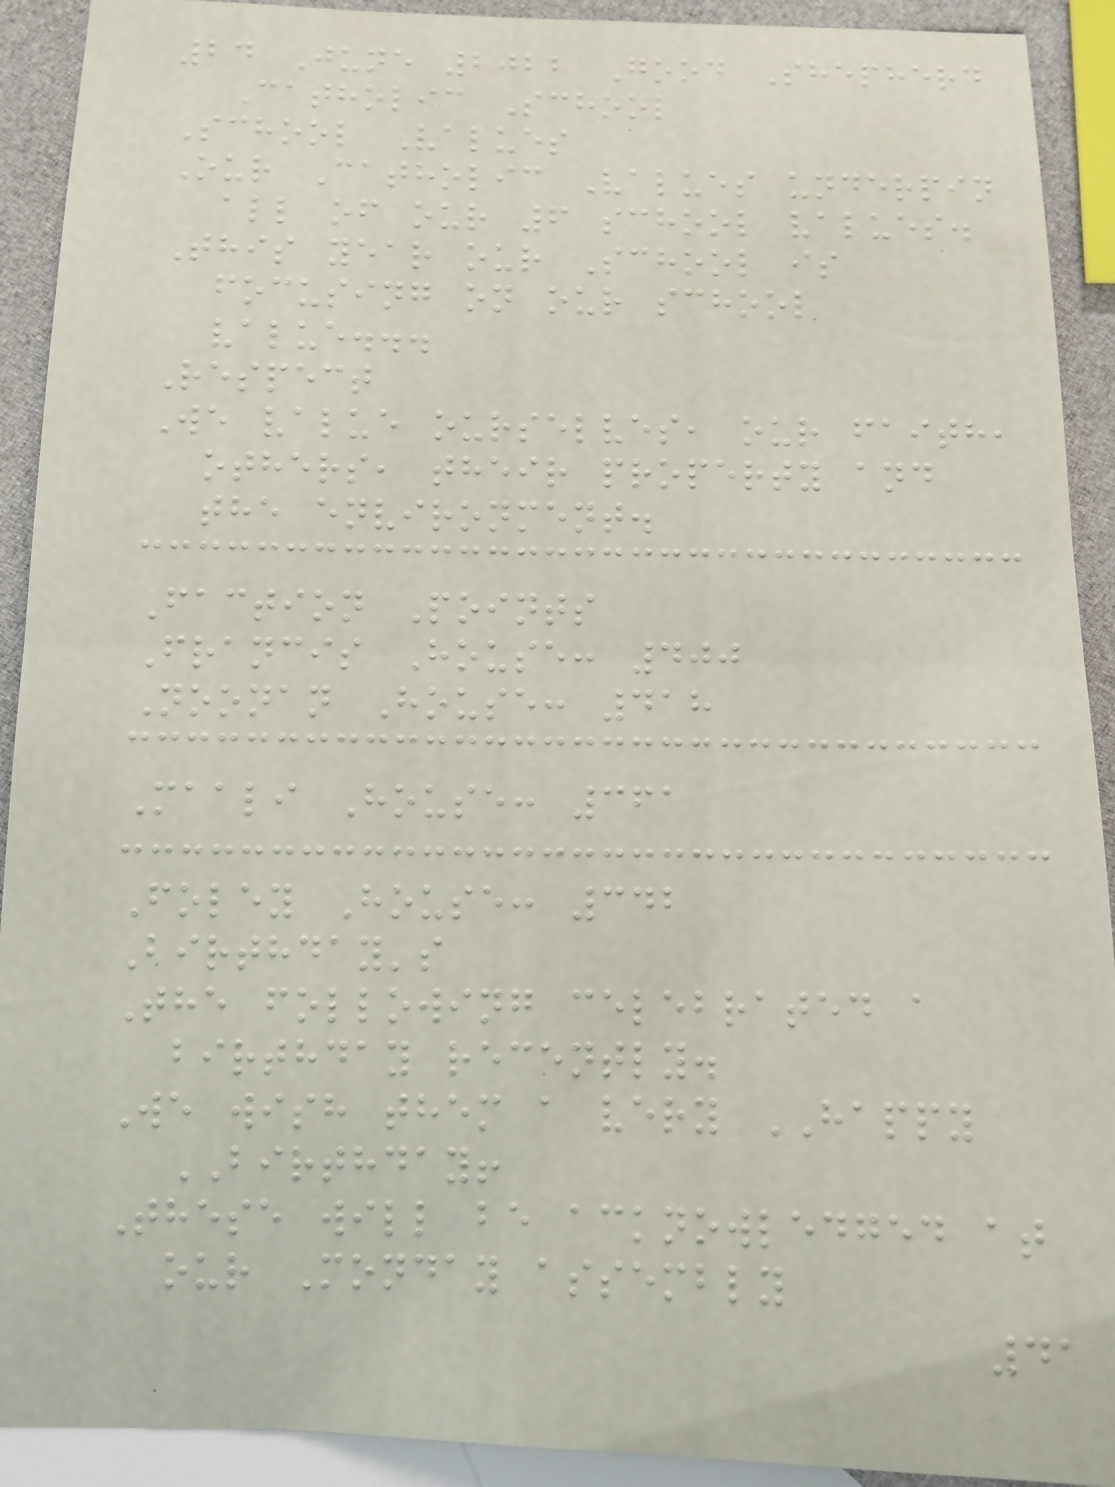24 June 2022 Good Shepherd
Catholic School
School Values
Our Catholic Values underpin
all of our 6 school values.
This year our School is
focusing on our school
value...
Respect
We value ourselves, our faith,
others, their property and
the environment.
Faction Points
Francis House: 400
Noonan House: 418
Maali House: 361
Foley House: 342
Birthday's
The following celebrated a
birthday recently.
We wish them a very HAPPY
BIRTHDAY!
These will be acknowledged at
our Monday assembly
41
